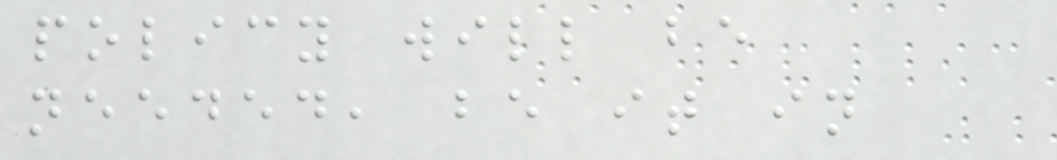policy will be
needed, be it in
